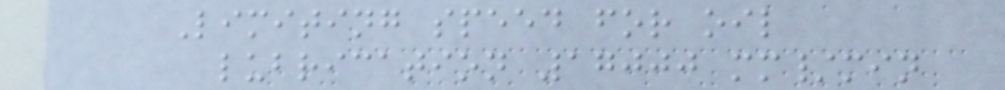Limiting speed for oil
lubrication 17000 mm/min
